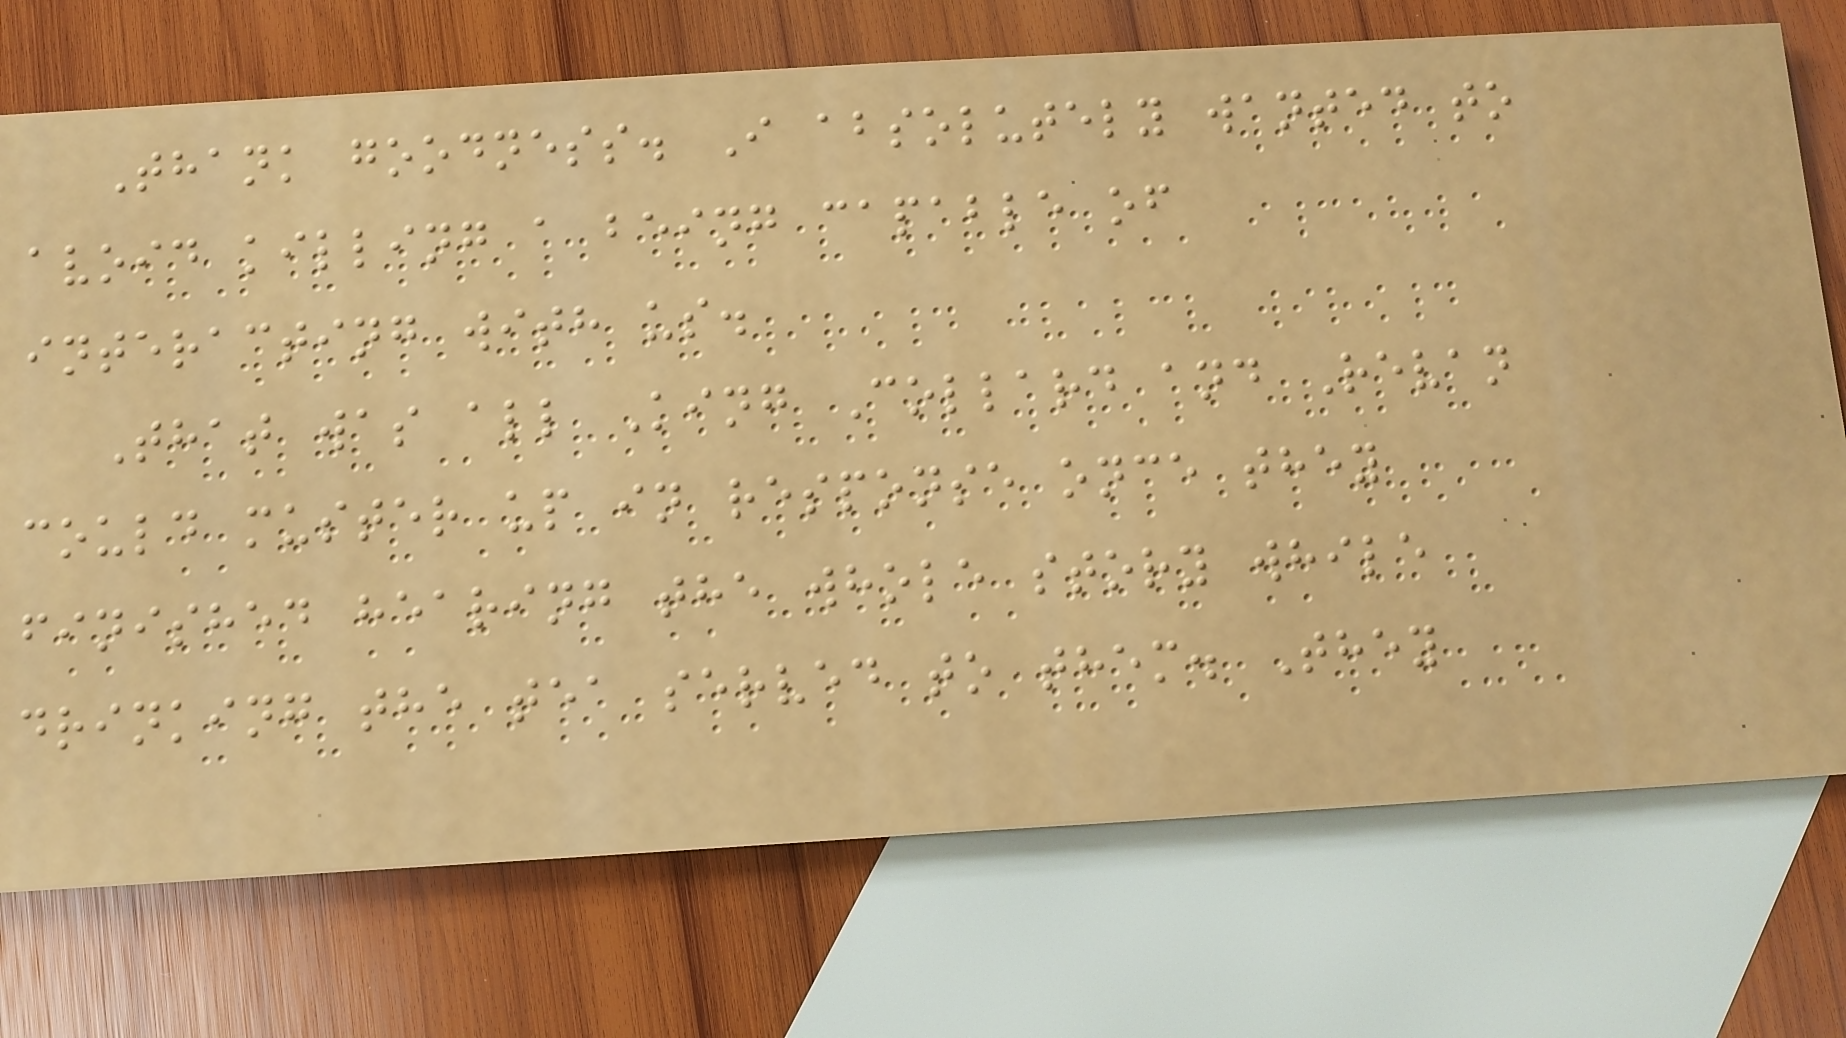Thank goodness. I absolutely wanted to
avoid killing a being capable of
interacting with us.
That was all King Collard and Revan
could muster up in response once they
finished hearing the whole story while
drinking the tea served to them. They
